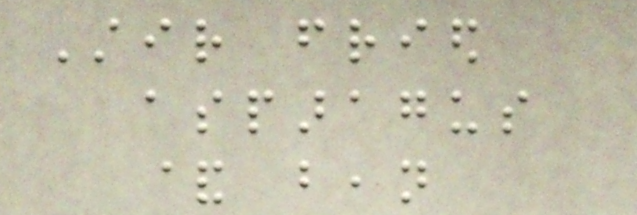Stir fried
asparagus
& bean
